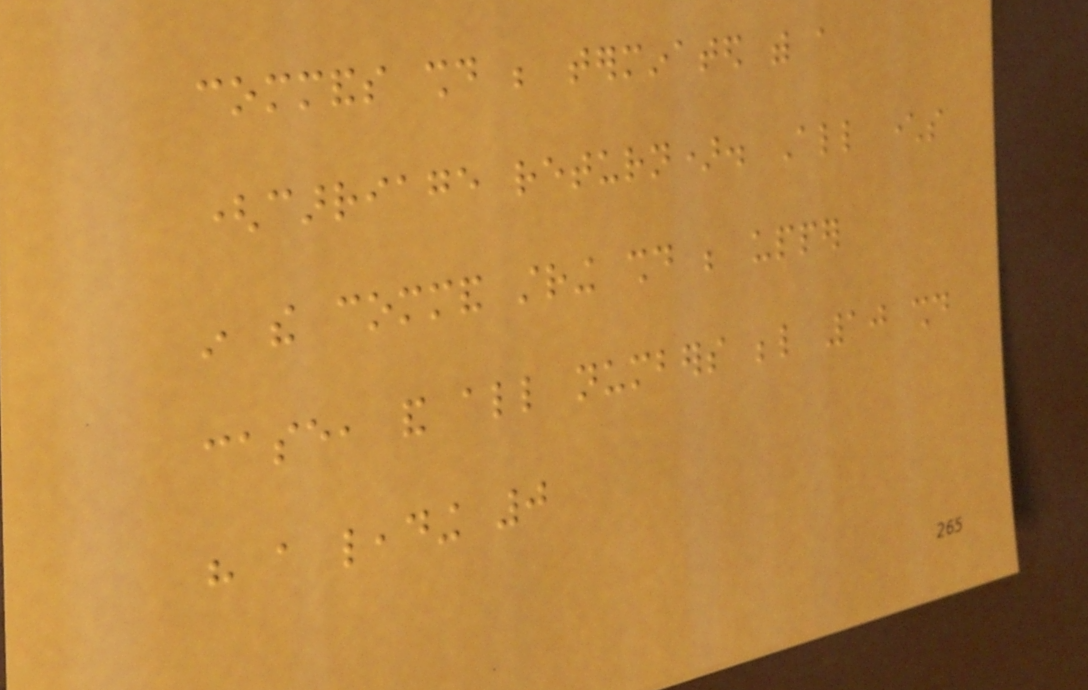commands should be terminated with a
(carriage return). All characters
in the command string should be upper
case, and all numbers below 10 should
have a leading 0
